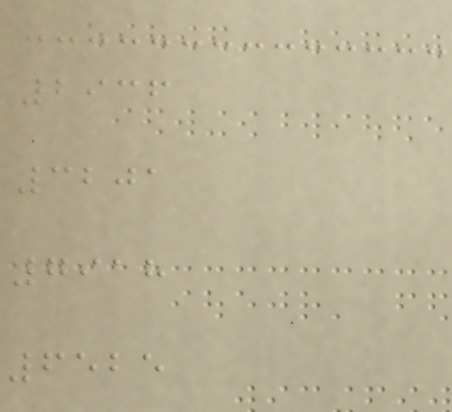2936
3201
7918
6525
